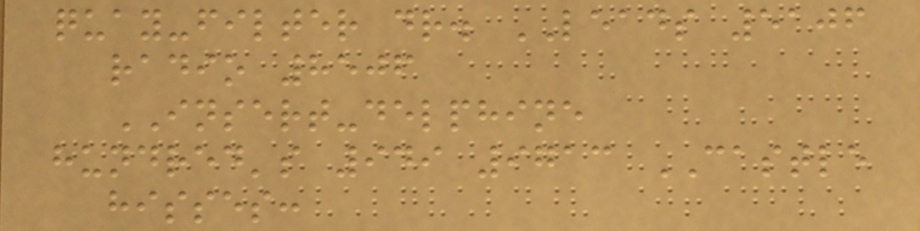quay-filter dr. LEADS 5106
radio 8506
INSERT-delphine
hundred's 949 9713 CASTLE
hisses:
